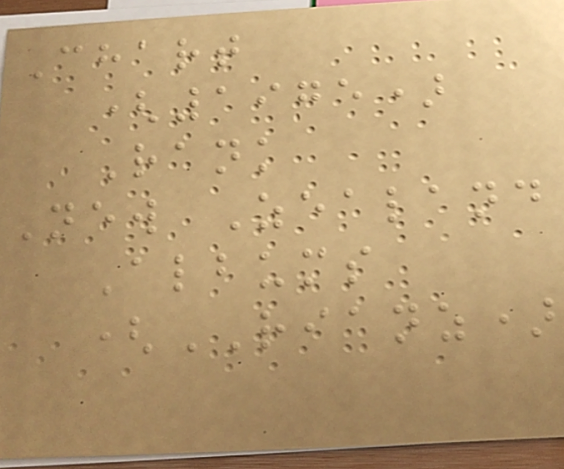Chart
(1975)
Rank
New Zealand
Albums
(RIANZ)
